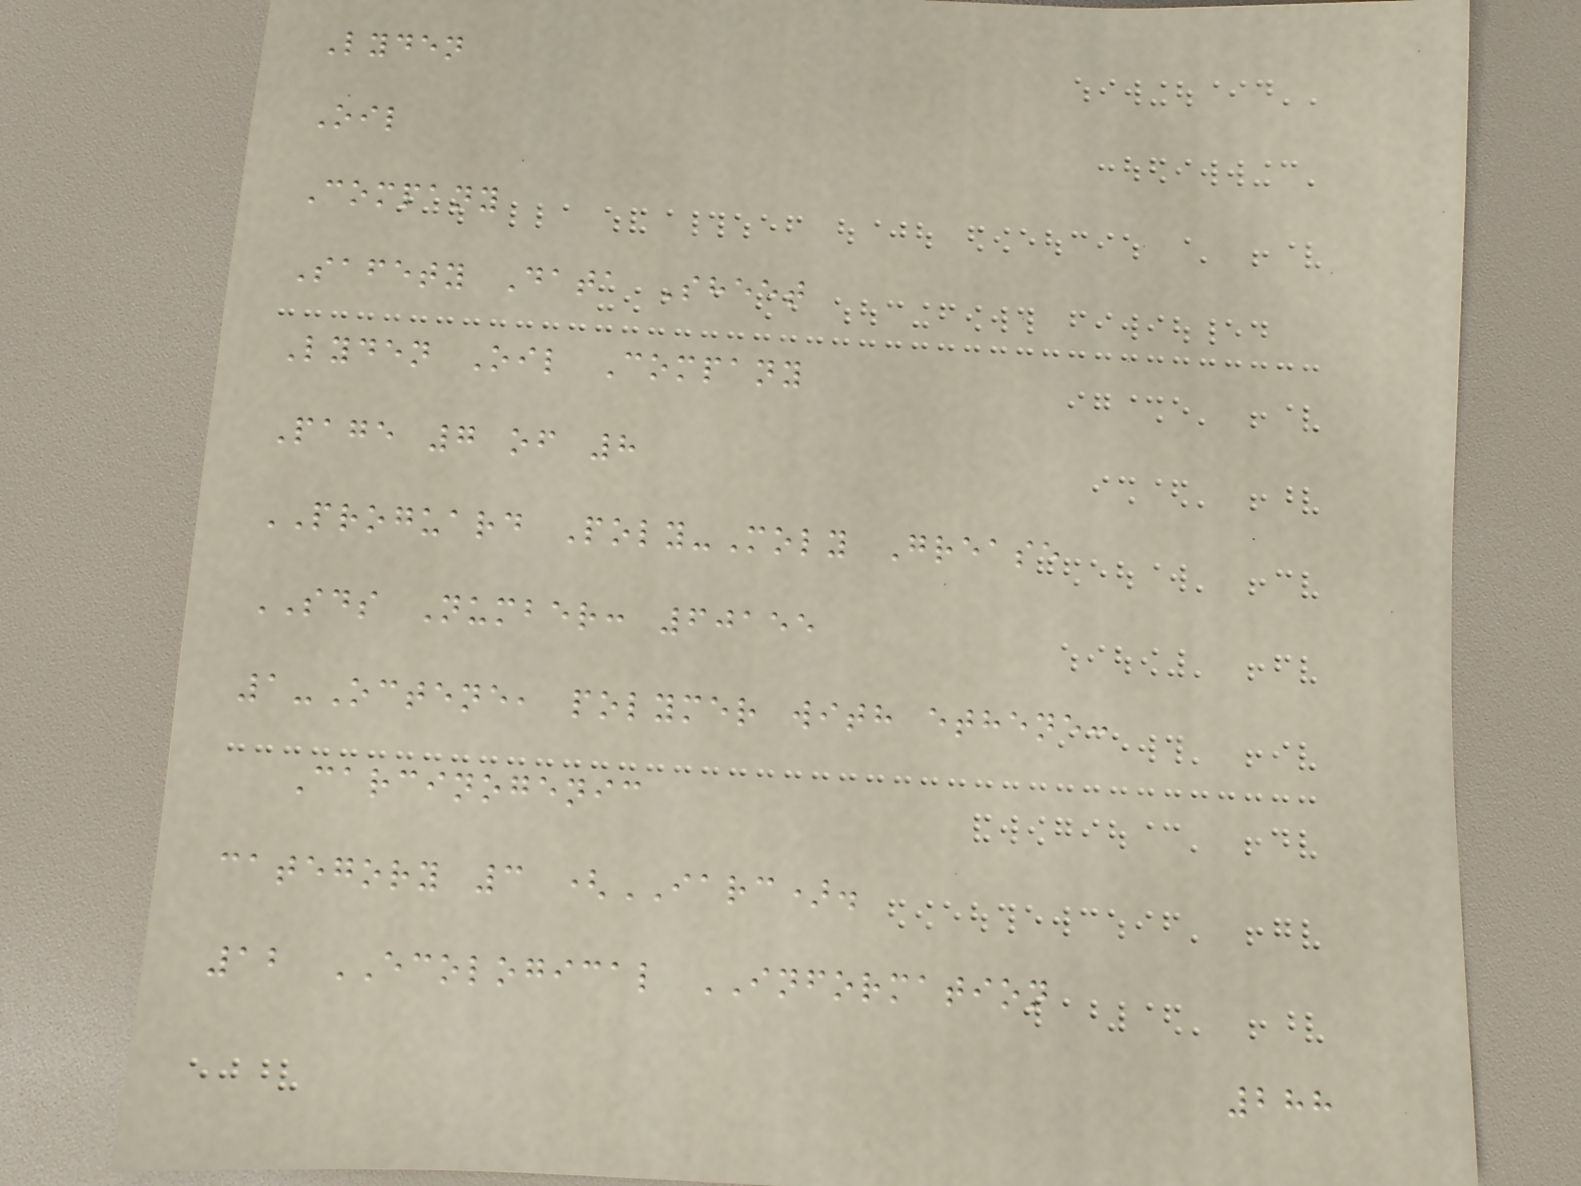Lyden
Oil
Company
Safety Data Sheet
Lyden Oil Company
Page 7 of 8
PROGUARD Poly-Moly Grease
SDS Number: 60155
1-Octene, polymer with ethene:
Carcinogenic
category 3 (IARC).
12 ECOLOGICAL INFORMATION
288
